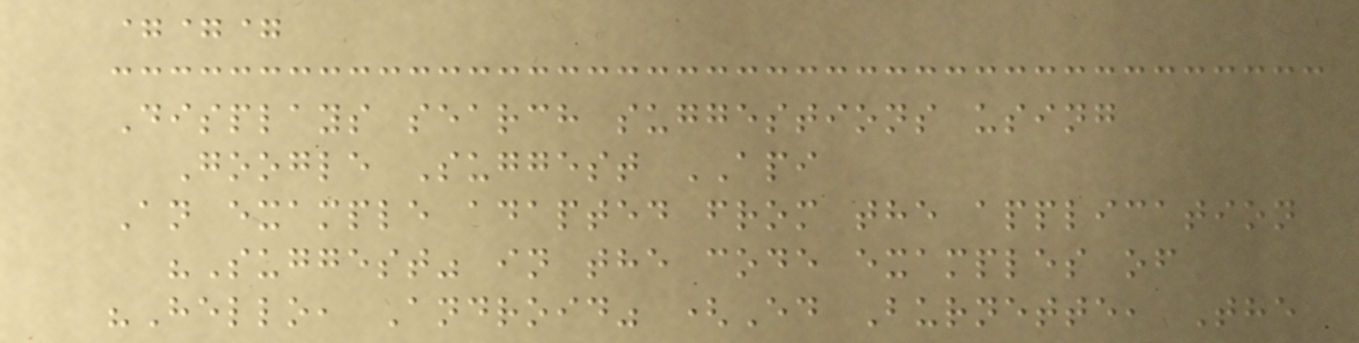===
Displays search suggestions using
Google Suggest API
An example adapted from the application
"Suggest" in the code examples of
"Hello, Android" (Ed Burnette, The
